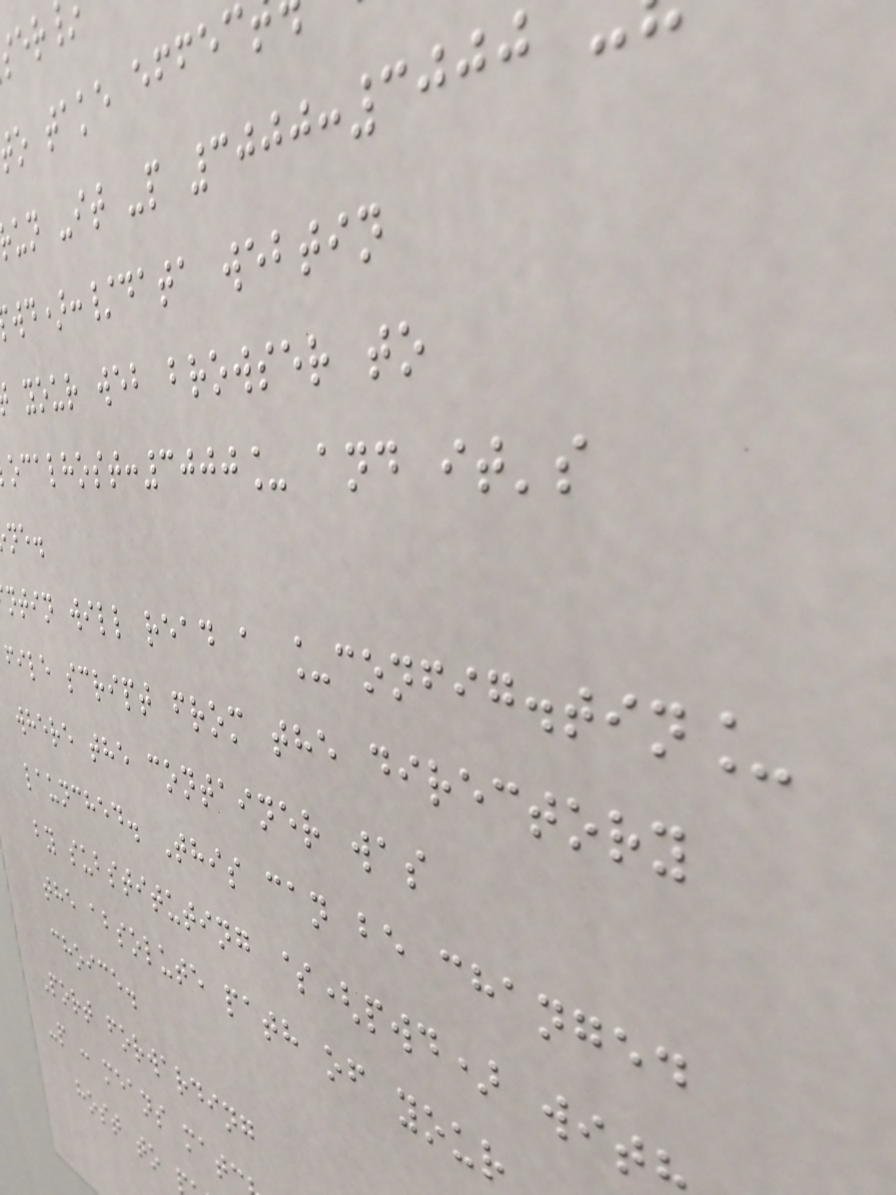o take effec
un -it -p 3000:3000
wd):/data webtin
your web browser to
ocalhost:3000_ and it's
ntin will read a _config.tin_
file script from the directory
where the container was
launched. This can be changed
by substituting $(pwd) wit
the absolute path of your
choice.
Port forwarding
-p : means mat
host to
